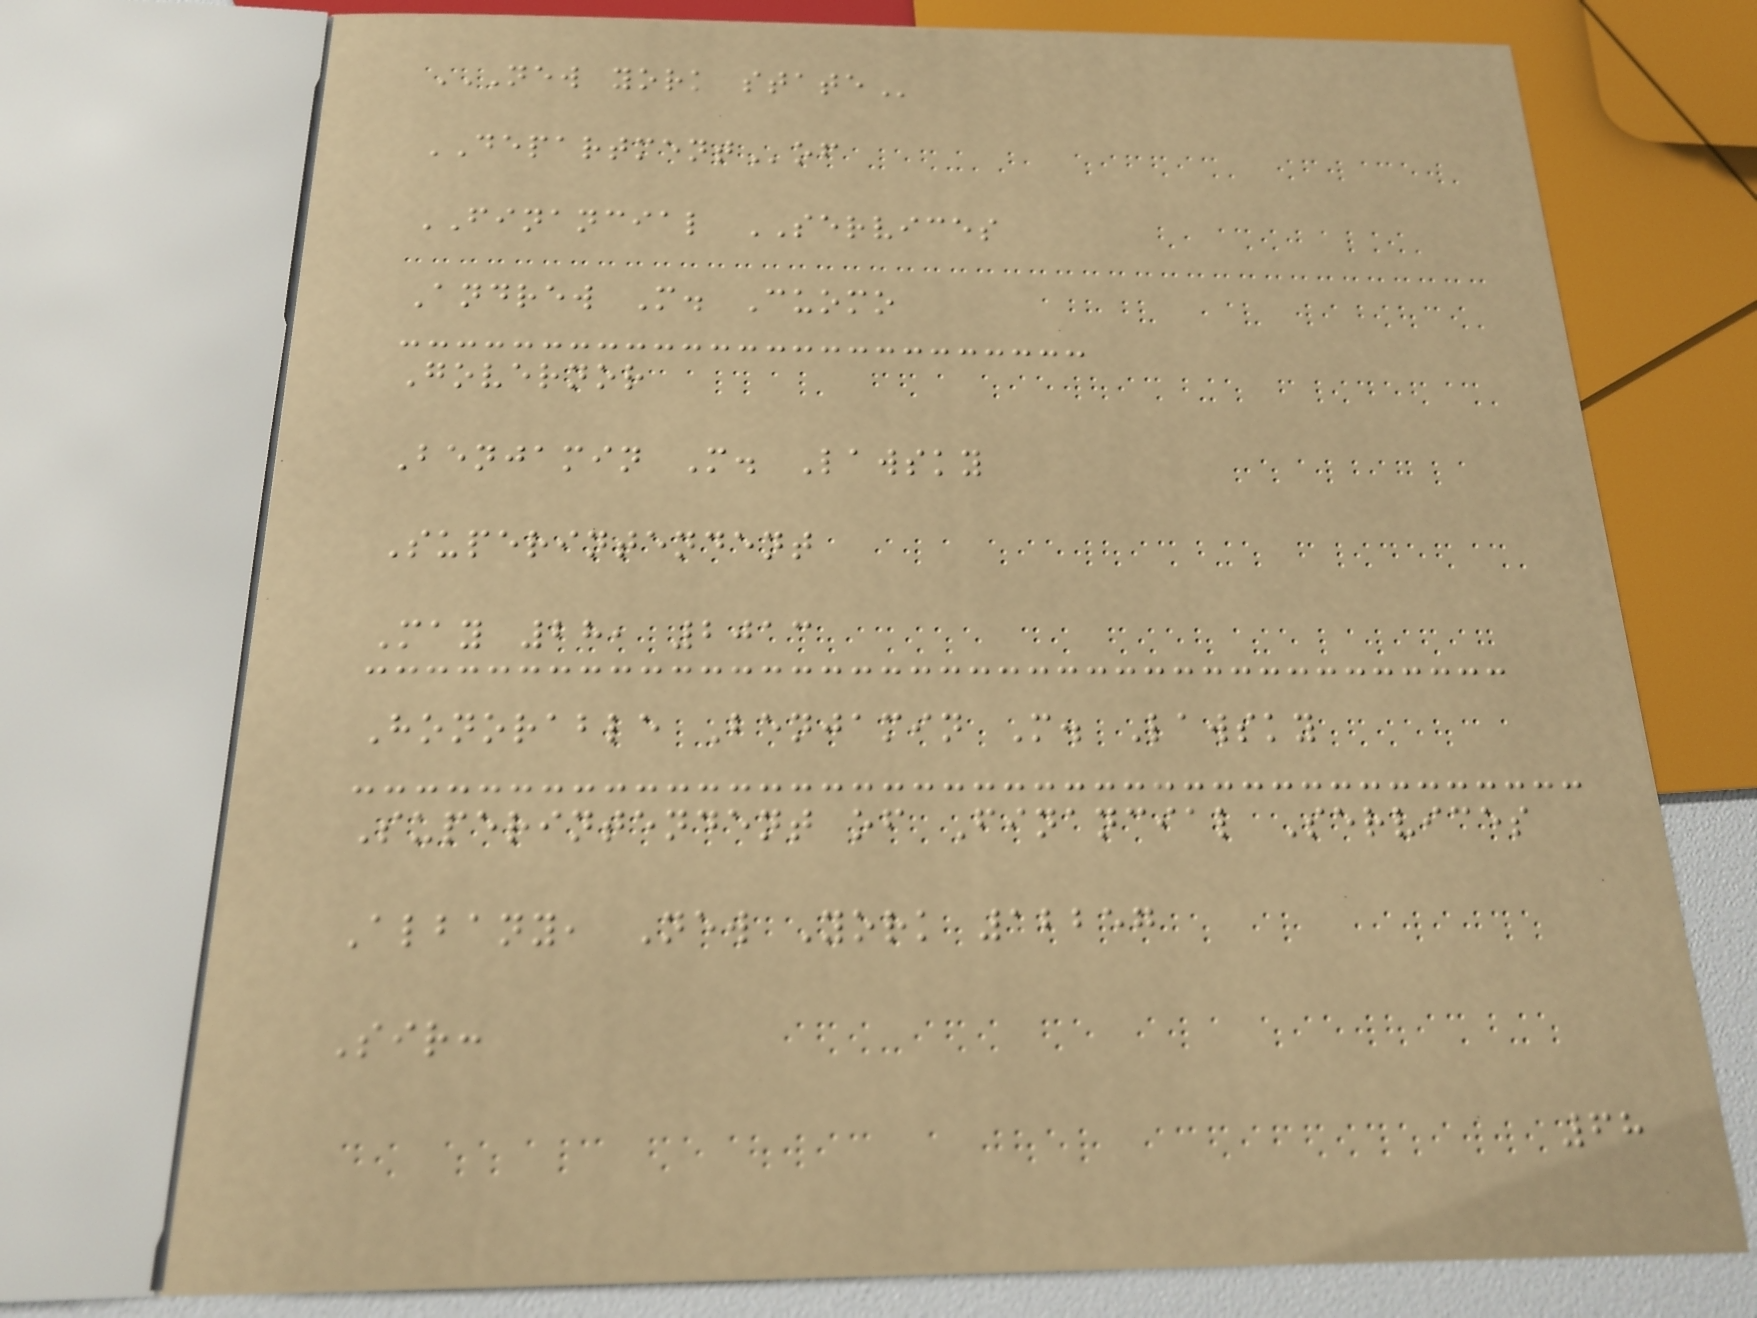NEW YORK STATE
DEPARTMENTof
FINANCIAL SERVICES
Andrew M. Cuomo
Governor
Benjamin M. Lawsky
Superintendent
May 28, 2013
Honorable Benjamin M. Lawsky
Superintendent of Financial Services
Albany, New York 12257
Sir:
68
